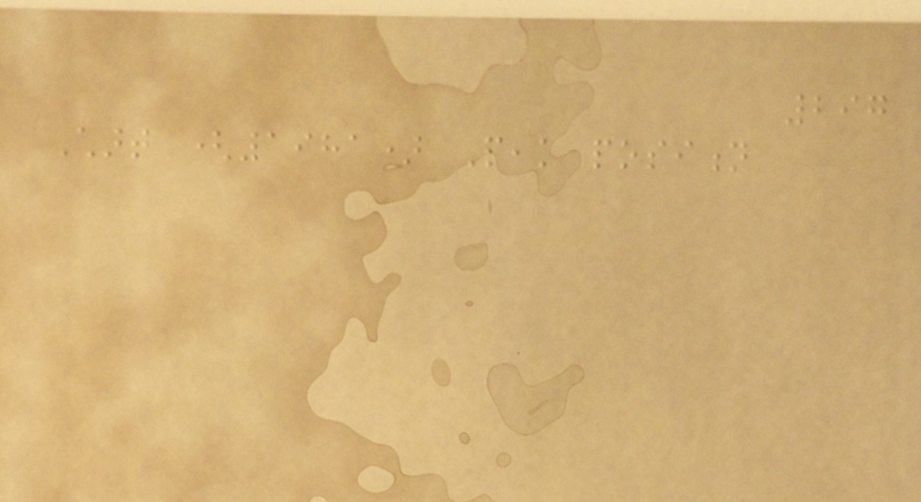297
Chart (1981) Peak position
